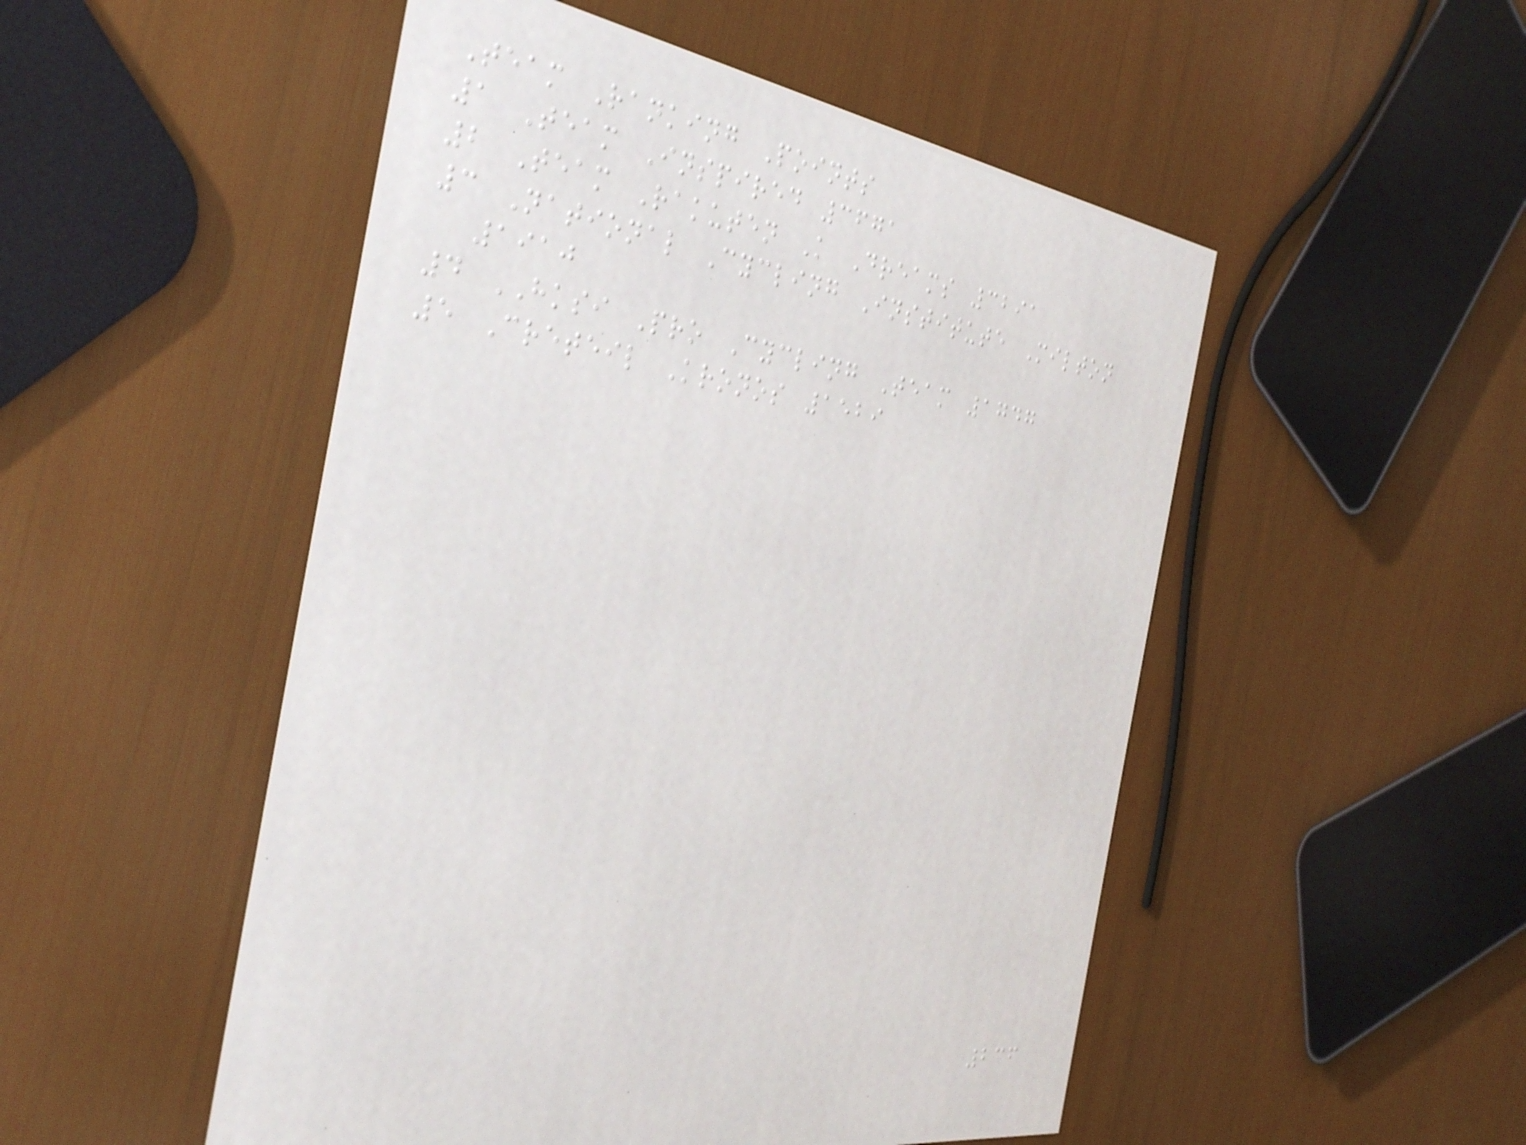Team Ranking Points
1 Team Inspired 3671
2 Team Rakuten K Dreams 3291
3 National Cycling Institute Milton
1910
4 HKSI Pro Cycling Team 1747
5 Creteil Kronos 1529
236
